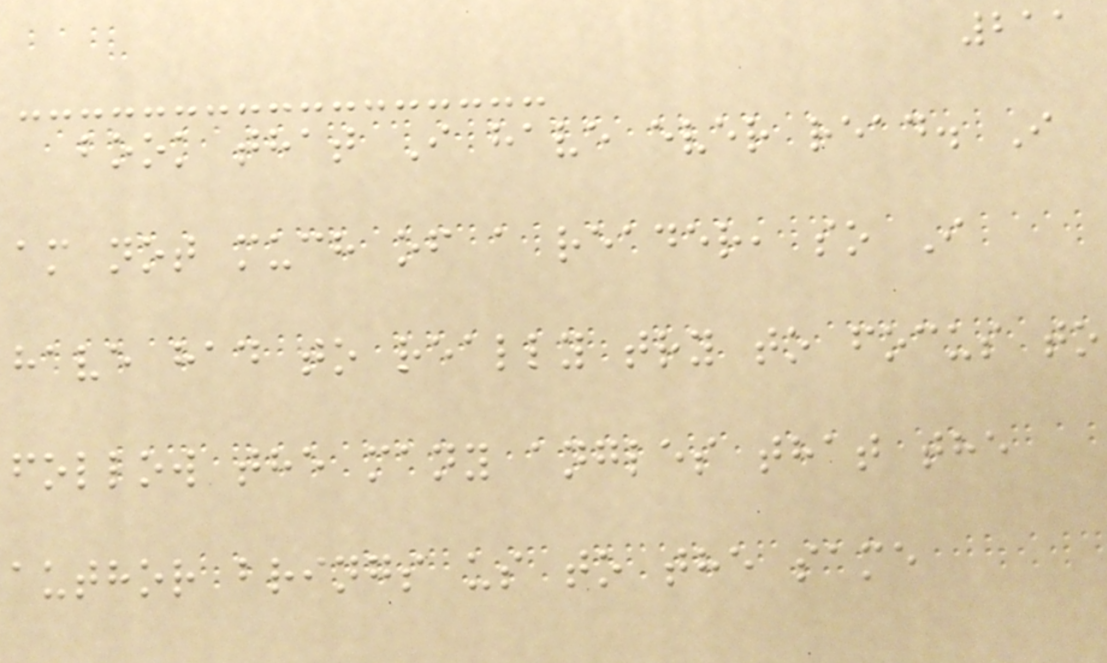211
book that I have ever read. I
am not much of a reader, so I
have had to really try to focus to
follow the many angles that the
author brings us to the same
